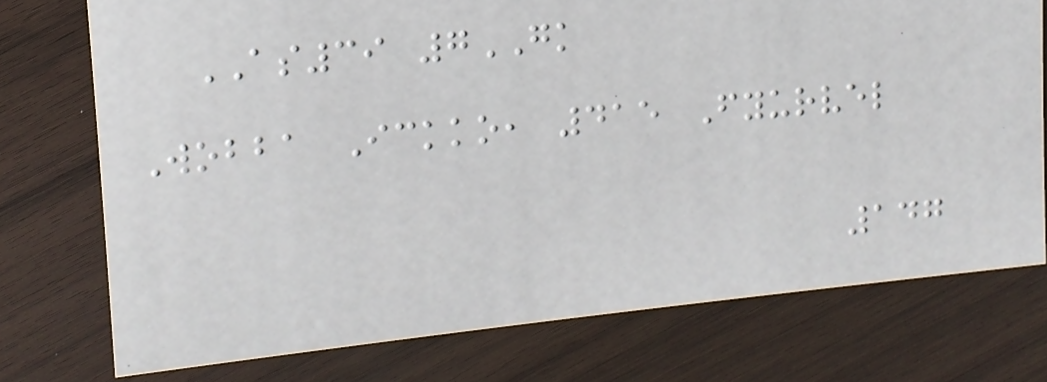AS39 7GK
Wobba Ickko, 415 Fyurvel
147
